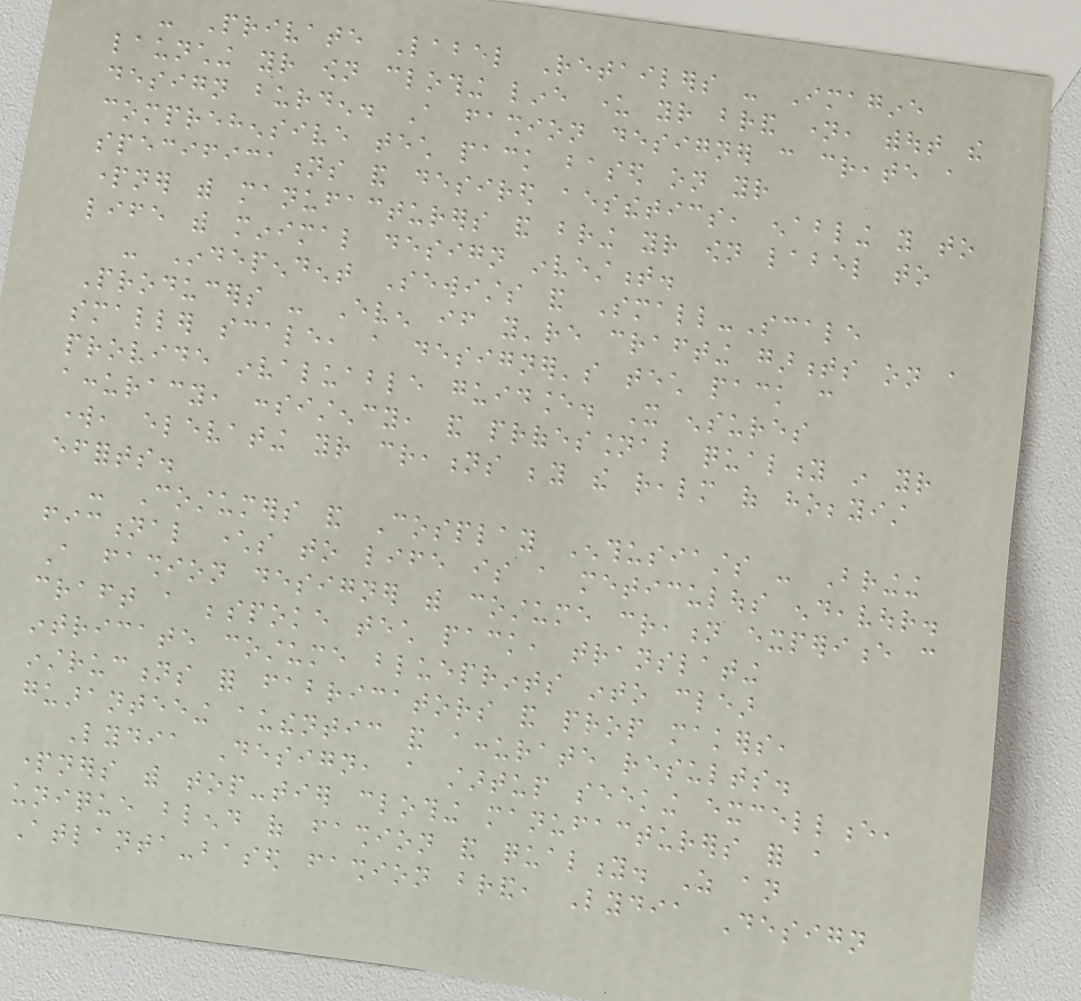- Private Label Retailers - Imagine
launching your own clothing line under your brand name, without the
design burden. A fashion designer can create a
comprehensive tech pack based on your
specifications and desired aesthetics, enabling you to
partner with manufacturers and bring your own label to
life with minimal design investment.
- Independent Sewists and Small-Scale
Producers - Even if you're crafting garments on a
smaller scale, a designer's tech pack can
provide invaluable guidance. It ensures
accuracy, consistency, and professional quality in your
work, elevating your creations beyond the realm of hobbyist
efforts.
- Costumers and Cosplay Enthusiasts - Bringing
fictional characters to life is a meticulous endeavour.
A fashion designer with costume creation experience can
craft a bespoke tech pack, translating
intricate costume blueprints into clear
instructions for fabricators and prop makers,
guaranteeing authentic and accurate results.
Lydia Design, a startup seeking excellence,
partners with top-tier clothing manufacturers for a
unique blend of fashion and quality. As an
Atlanta-based fashion brand, Lydia Design
